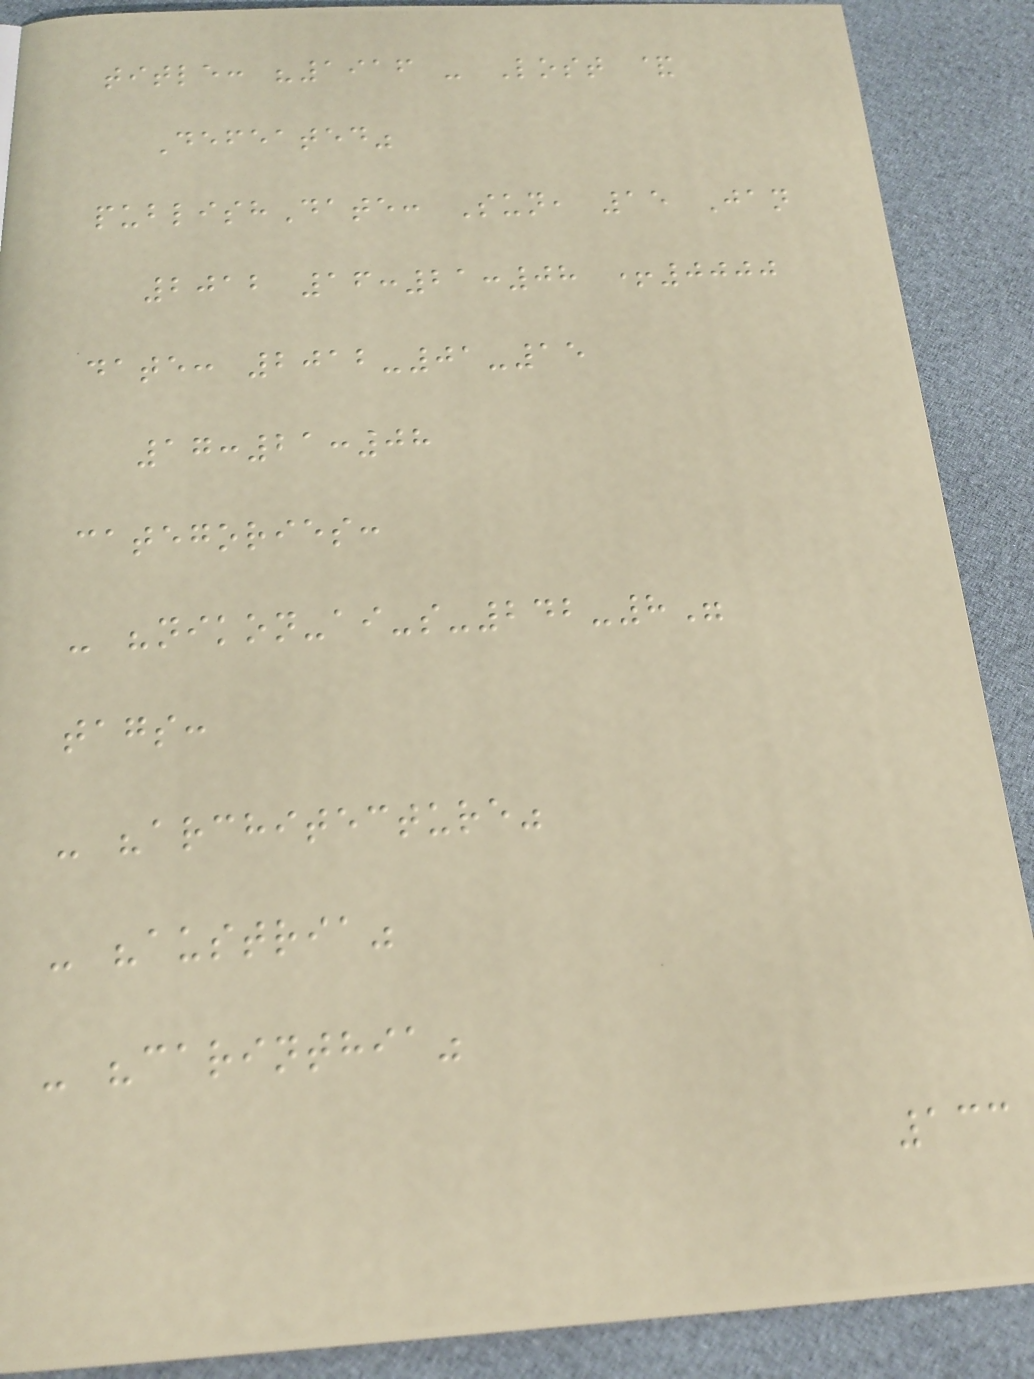title: "1916 - Lost &
Defeated"
publishDate: Sun, 15 Jan
2012 16:21:08 +0000
date: 2012-01-15
17:21:08
categories:
- "nikon-ai-s-242-8"
tags:
- "architecture"
- "austria"
- "carinthia"
133
